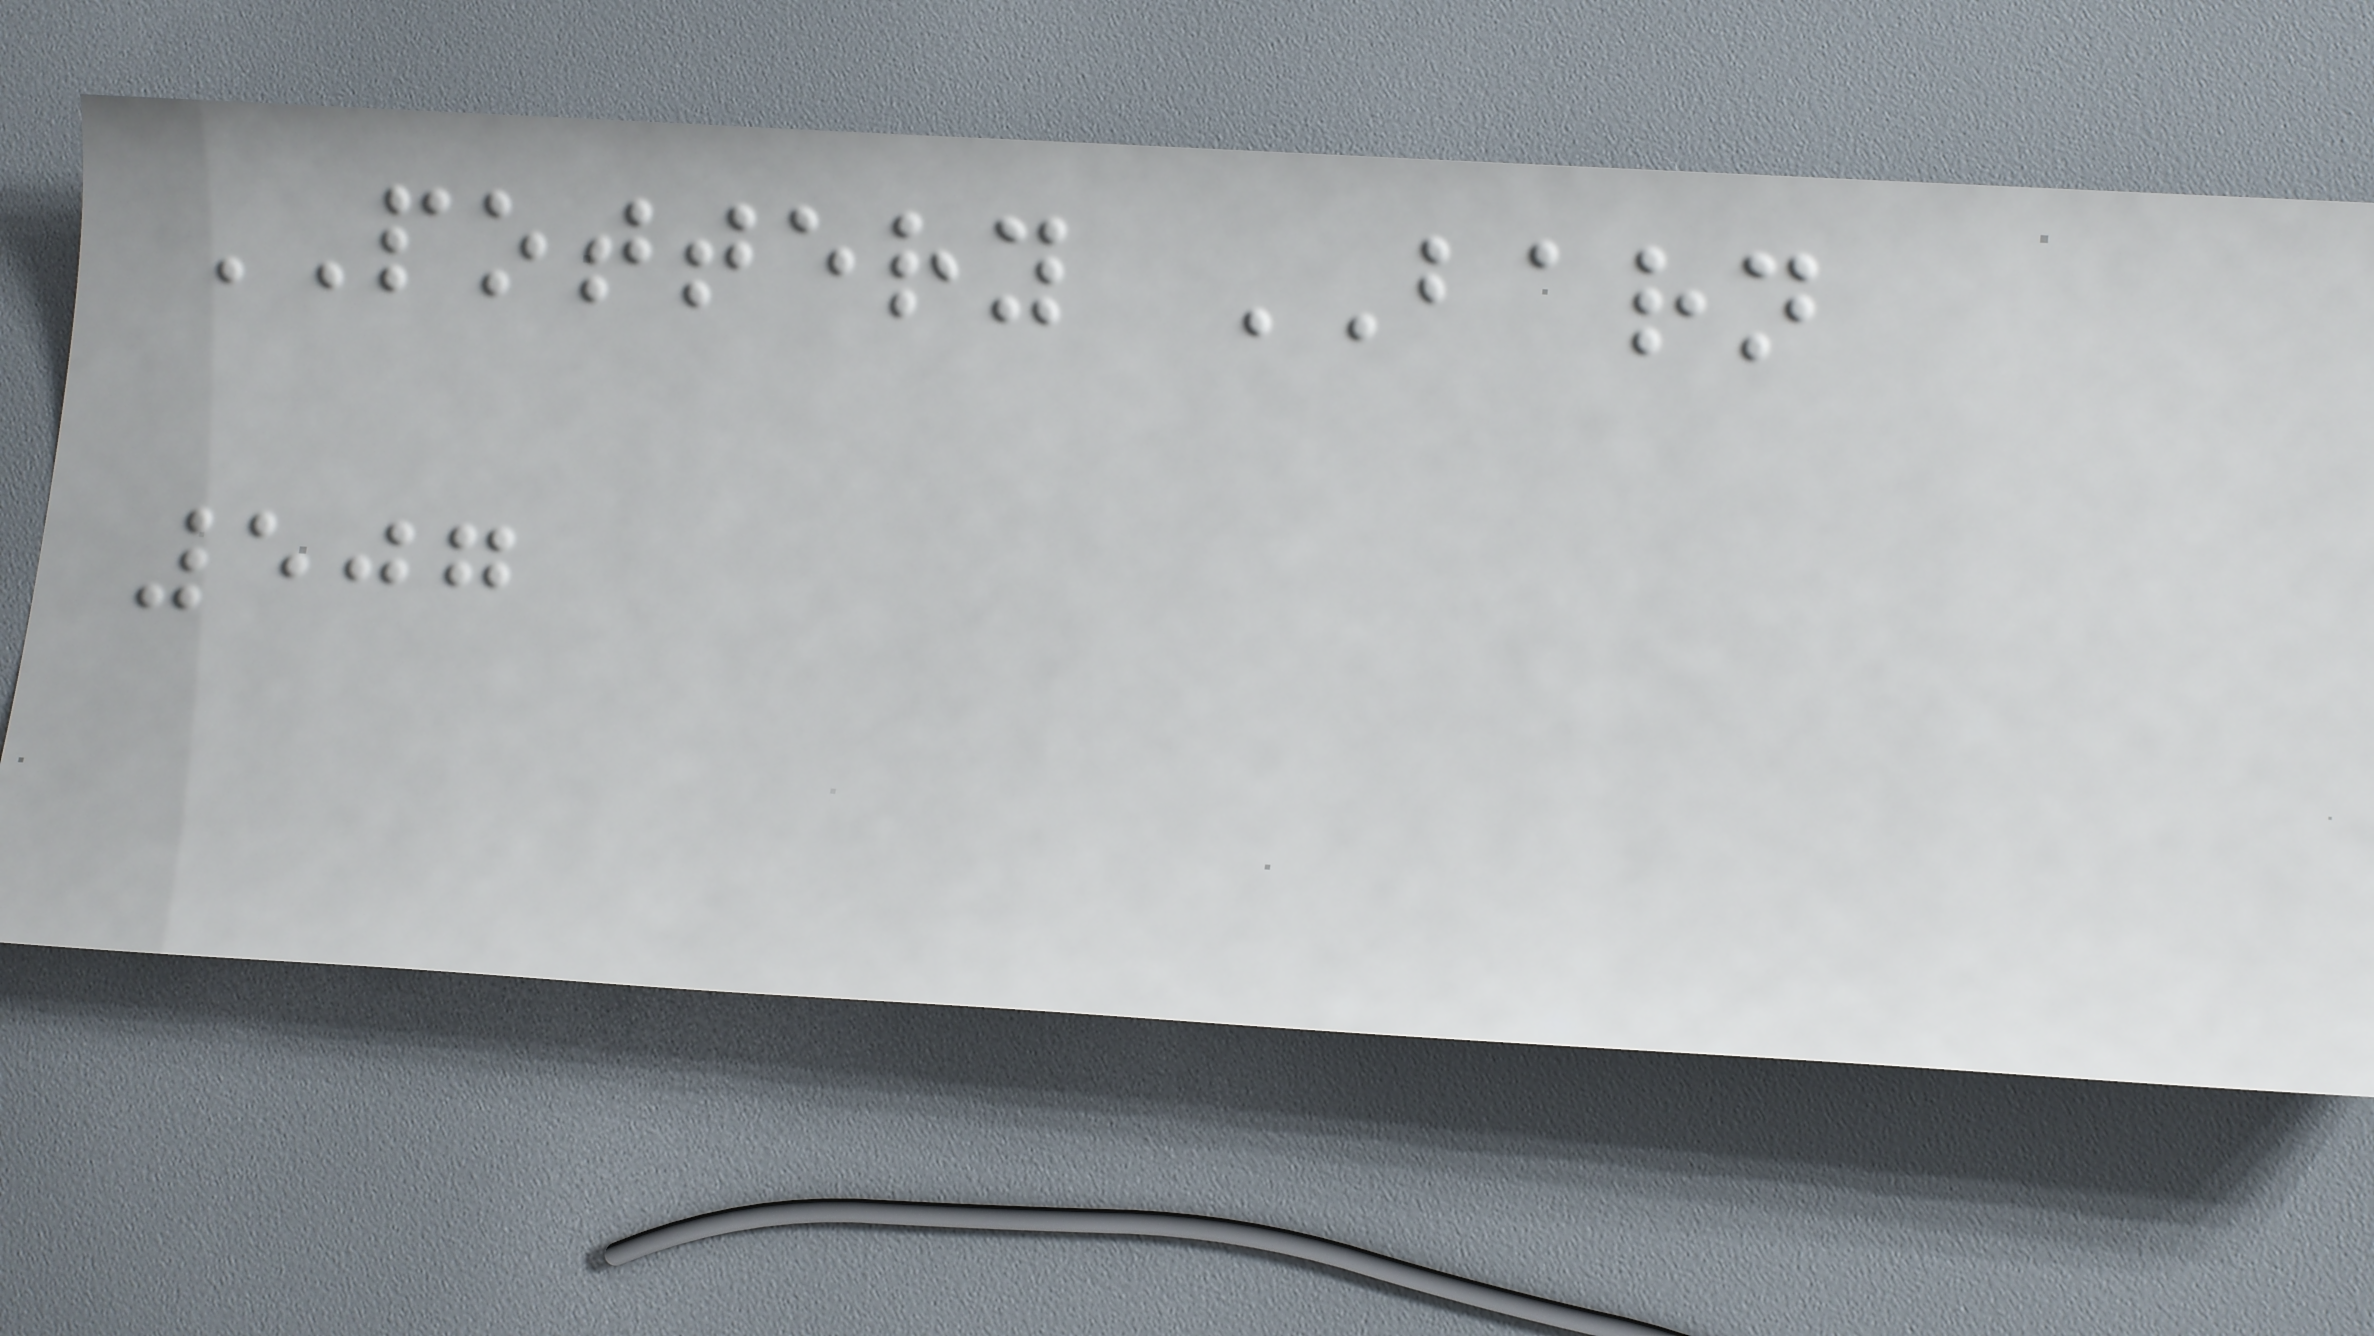POTTERY BARN
507
